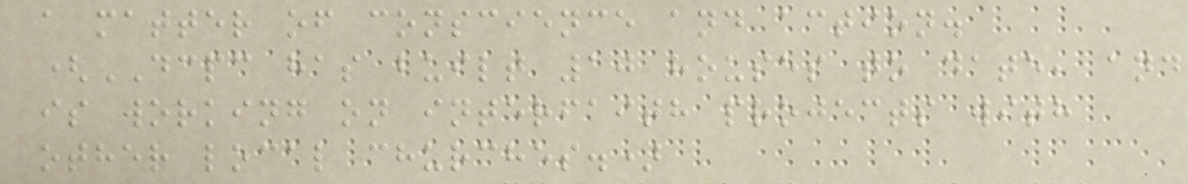a matter of conscience and action.
(DCPC has built 10 houses to date, and
is working on interfaith projects with
other local churches.)
